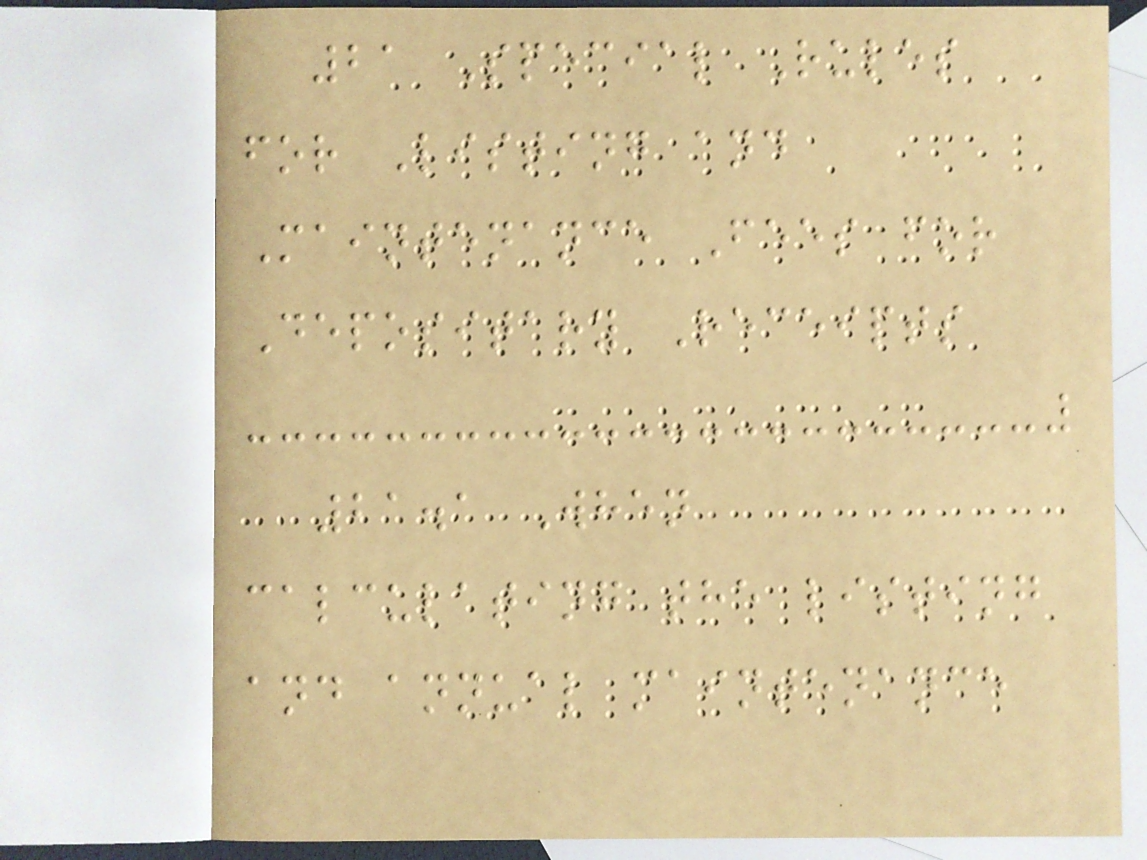21 Special Rules
for Listing and
Maintenance Fees for
Depositary Receipts
21.1 When
calculating the listing
and annual maintenance
